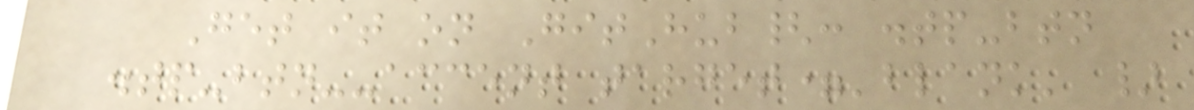Get it on GitHub{: .tp-btn
.tp-btn--accent target='blank' }
